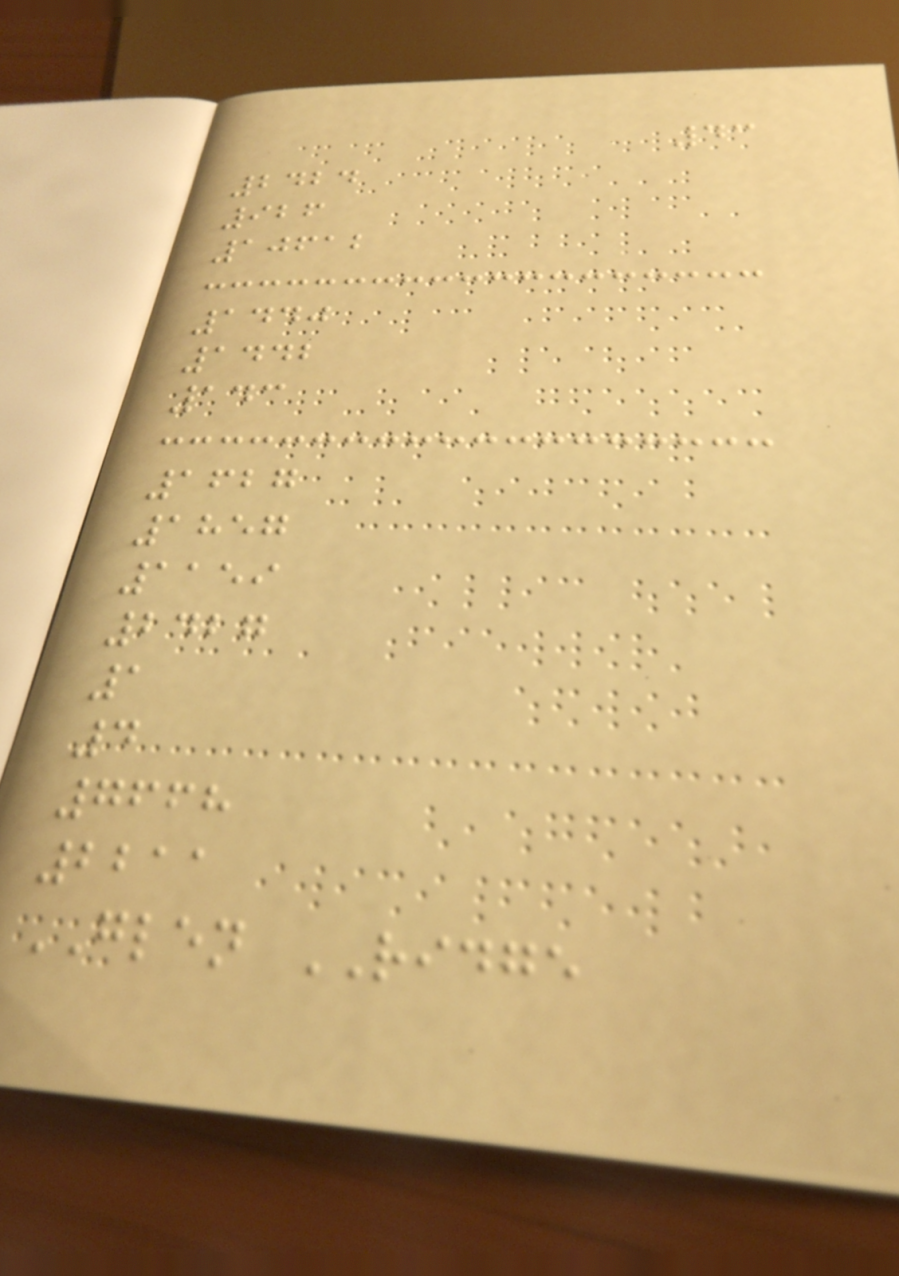43
2424
926
10612
1440
1442
143
1627
1857
1159
2427
1
4
7668
2211
GLEN RIDGE
